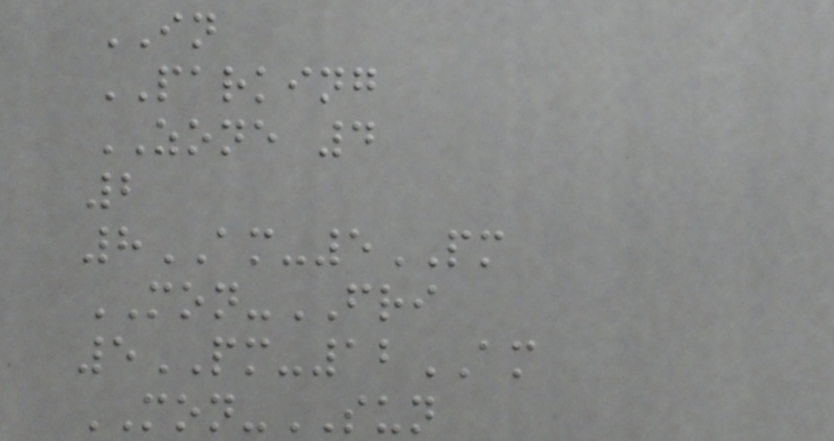IN
PARKING
ZONE 4
2
8AM-5PM
MON-FRI
5PM-12AM
MON-SUN
